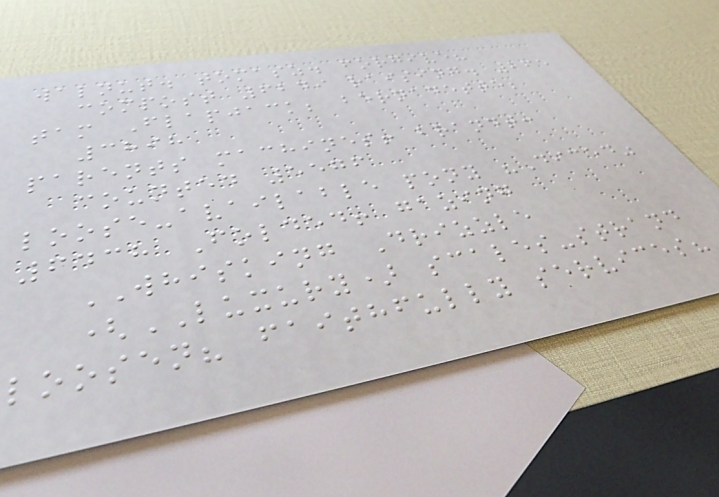walnut. tomasz. forgive?
compost 6249 raising. 265
tam Flapjack; bernadette;
3898
parents machines! brandt:
counted 5576
loose-available pony "Diced"
6438 Folded! gazing
WHISKING Drizzle
(LUXURY) scales-strand
loosen? faithfully services?
